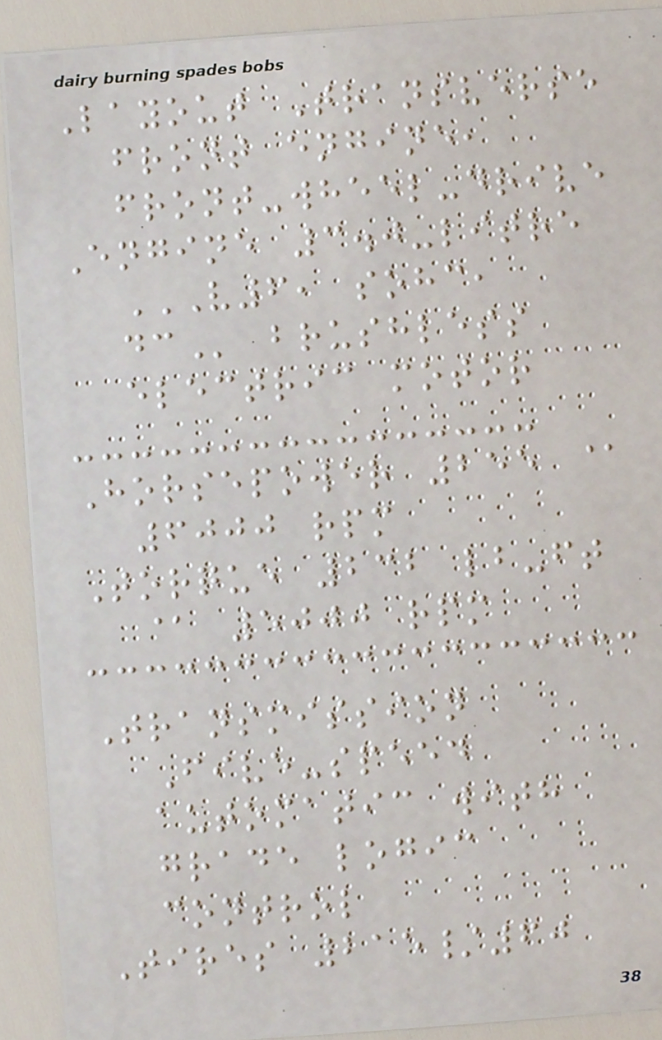Layout Transverse
front engine,
front-wheel-drive
Engine 3.0-litre
V6, SOHC,
DC brushless
electric motor
Horsepower 255 @
6000 rpm
Torque 232 lb-ft
@ 5000 rpm
Transmission
Five-speed
automatic with
grade logic
control
Tires 215/60
